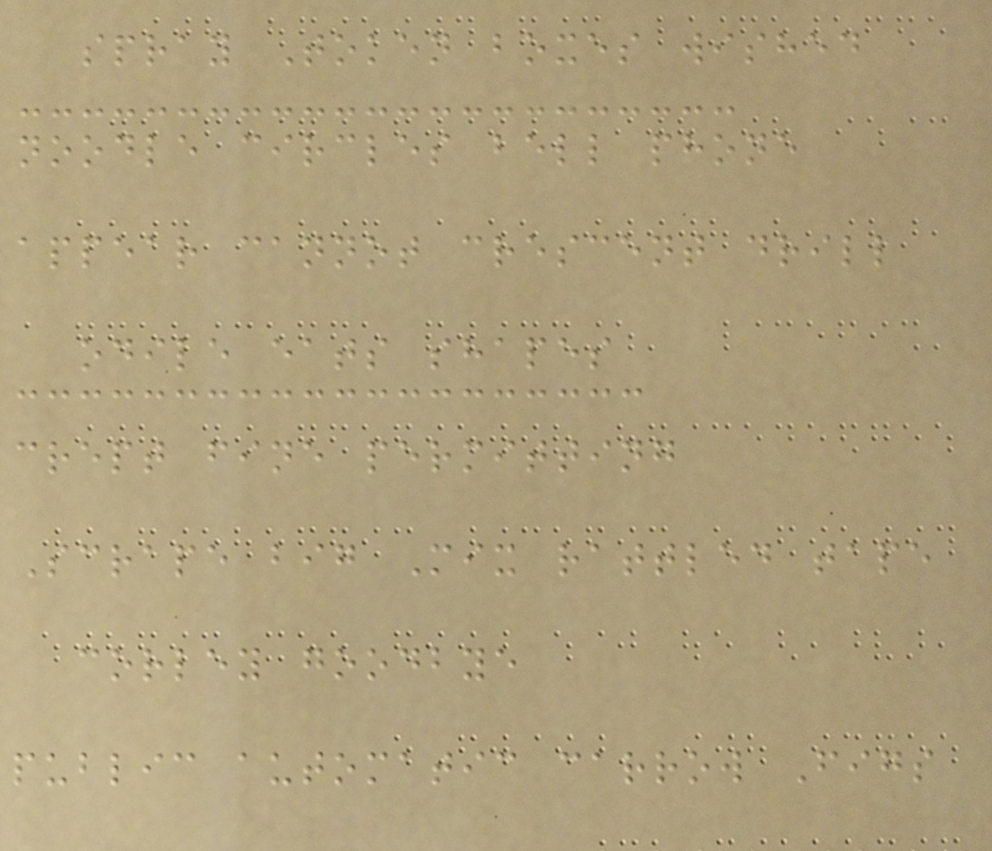spray Token boxes wished
noodle circles bell phone
appear cannot crescent drill
odile eats shapes
crept fine permitting
Scrape big Mix rattled tape
corley goodbye
public automatic carrow Figs
